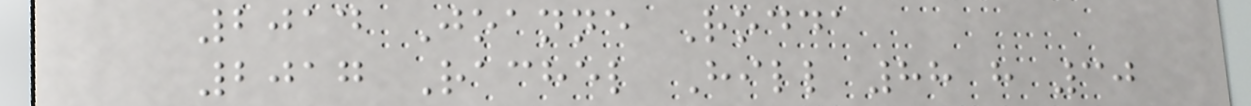2014 Joanne Rodda
2017 Rachel Hill 88 h 30
